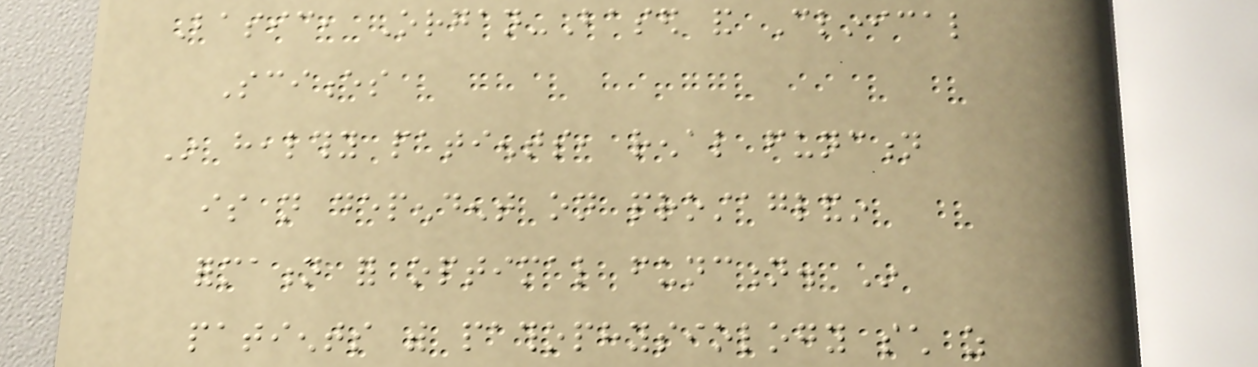Basic, Organ-Based and Clinical
Sciences
In healthy patients, renal function
is not dependent on prostaglandin
formation for optimal function. In
patients with pathophysiology such as
